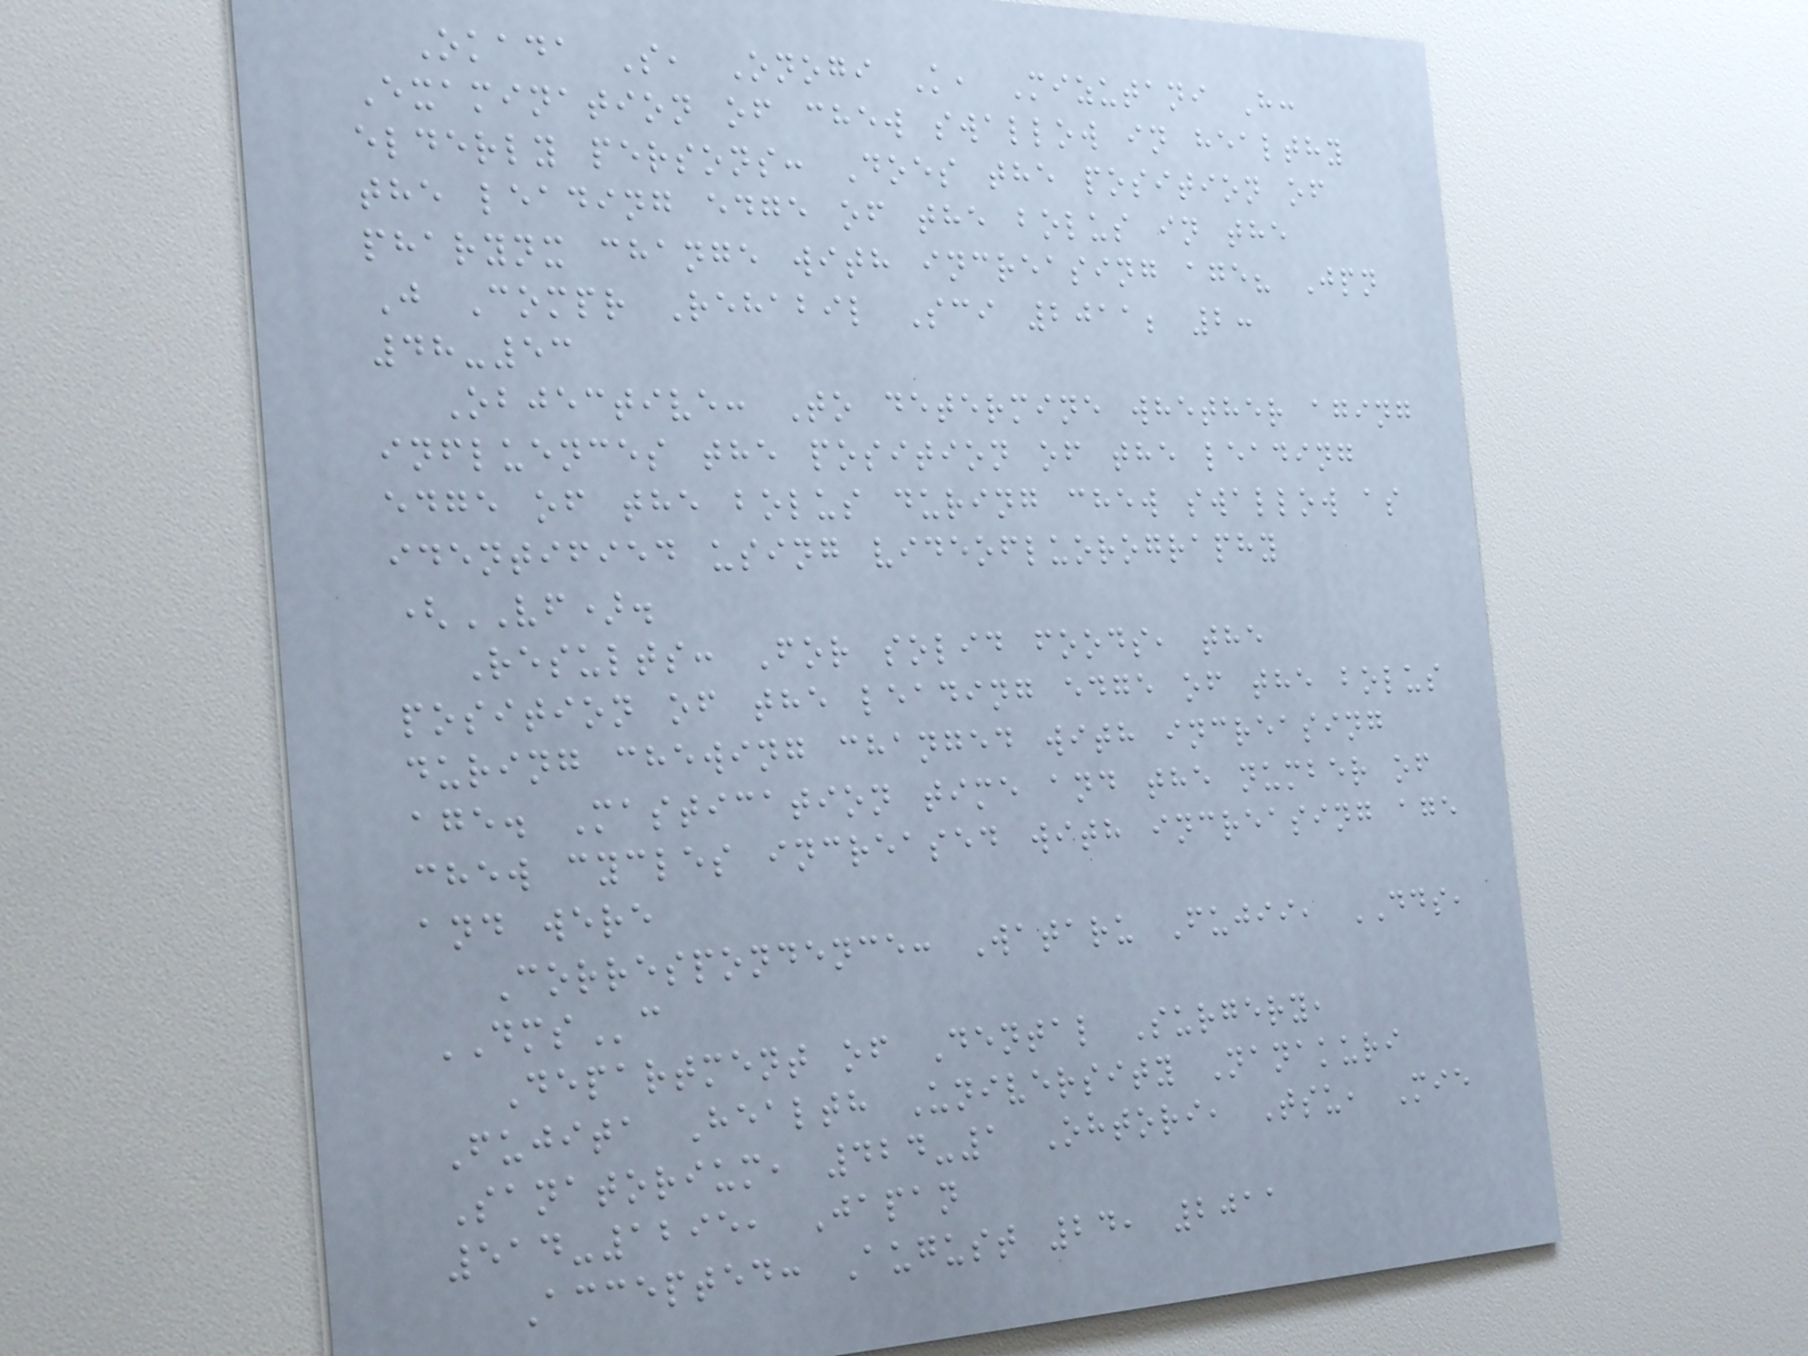Okada S, Onogi K, Mizutani H:
Examination of chew swallow in healthy
elderly persons: Does the position of
the leading edge of the bolus in the
pharynx change with increasing age? Jpn
J Compr Rehabil Sci 2011; 2:
48-53
Objective: To determine whether aging
influences the position of the leading
edge of the bolus during chew swallow as
identified using videofluorography
(VF).
Results: For solid foods, the
position of the leading edge of the bolus
during chewing changed with increasing
age. Mastication time and the number of
chew cycles increased with increasing age
and were
Correspondence: Wataru Fujii, DDS,
DMSc
Department of Dental Surgery,
Fujita Health University Nanakuri
Sanatorium, 424-1 Ohtori, Tsu, Mie
514-1295, Japan
Accepted: August 24, 2011
